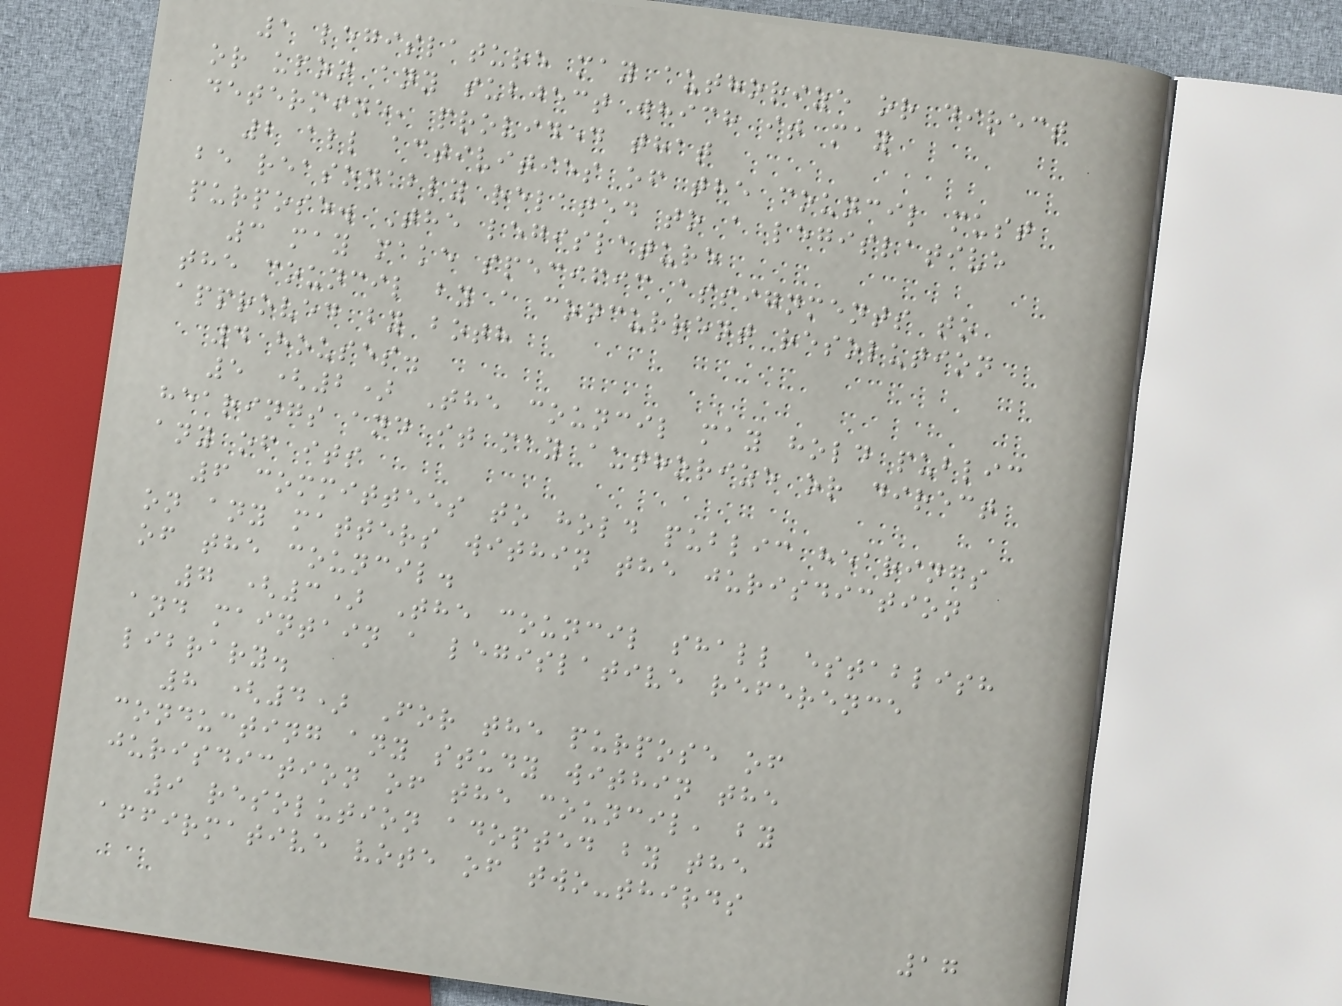1 legislature may authorize or direct
or upon any subject which it may
determine, provided that
2 all activities of the council must
be reasonably related to a legislative
purpose. The legislature
3 may make specific assignments to
the council by a concurrent resolution
approved by both
4 houses.
5 (2) The council may hold public
hearings and it may authorize or direct
any of its
6 committees to hold public hearings
on any matters within the jurisdiction
of the council.
7 (3) The council shall establish
and maintain a legislative reference
library.
8 (4) For the purpose of
conducting any study within the
jurisdiction of the council, by
9 resolution adopted by the
affirmative vote of two-thirds
17
